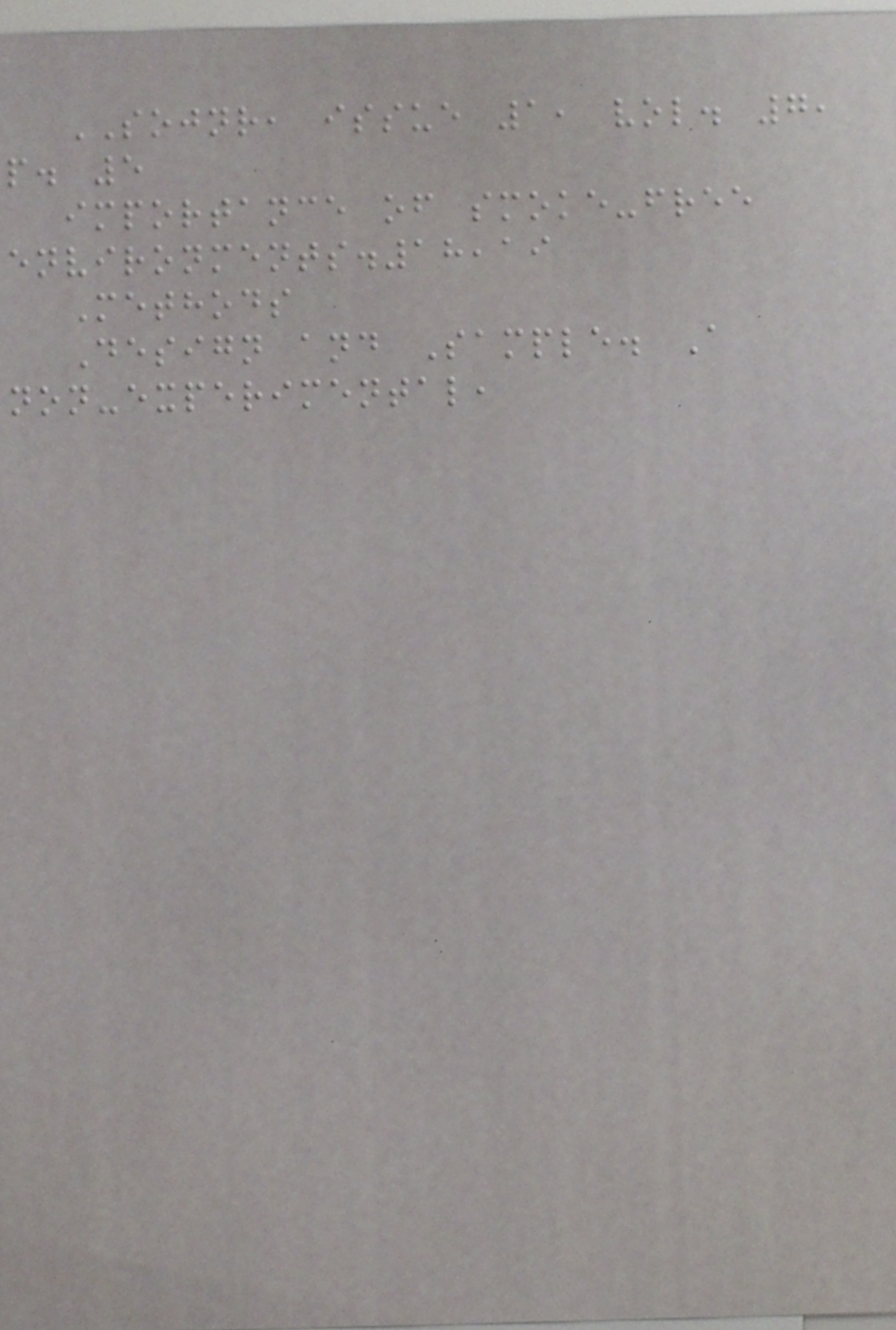SOJNR, issue 1, vol. 7,
p. 5
importance of smoke-free
environments.18,19
Methods
Design and Sample. A
non-experimental,
